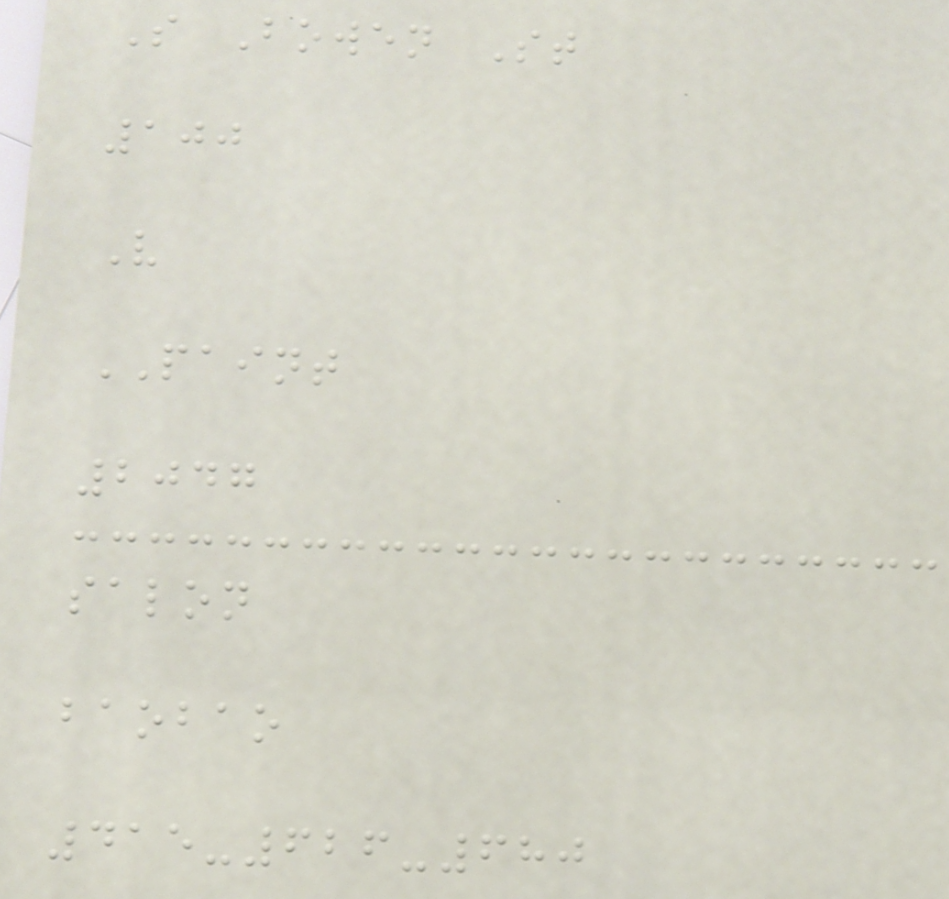S Bowen St
100
V
PAINT
2047
salon
baobao
415-626-680
